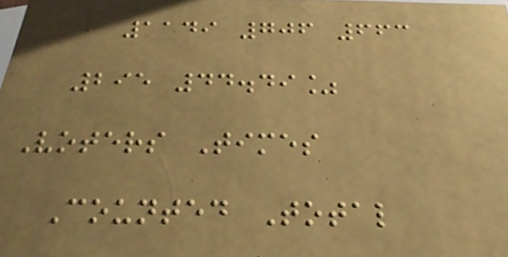16 1149 706 663
295 44.49%
Voters Times
Counted Total
